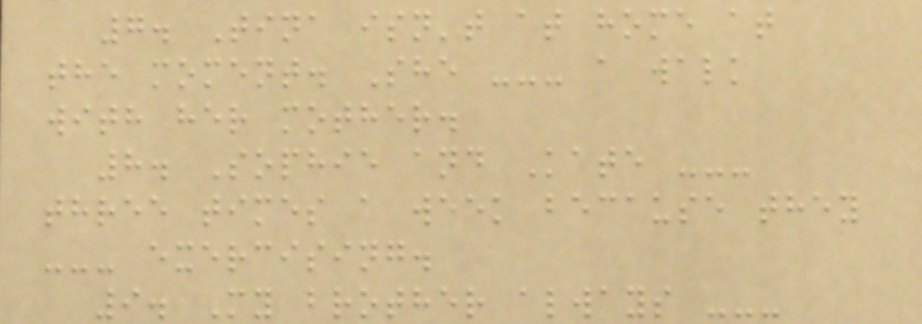7. Tina isn't at home at
the moment. She --- a walk
with her mother.
8. Sophie and Kate ---
three times a week because they
--- exercising.
9. My brother always ---
